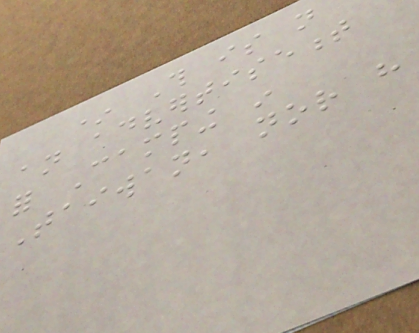* This is not
an advertisement
for Camping in
Taiwan, nor have
